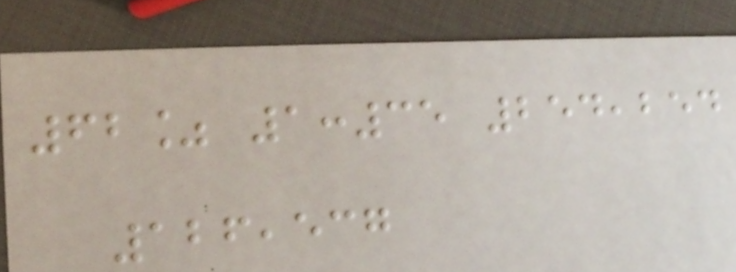62% 1:35 254,254
126,537
